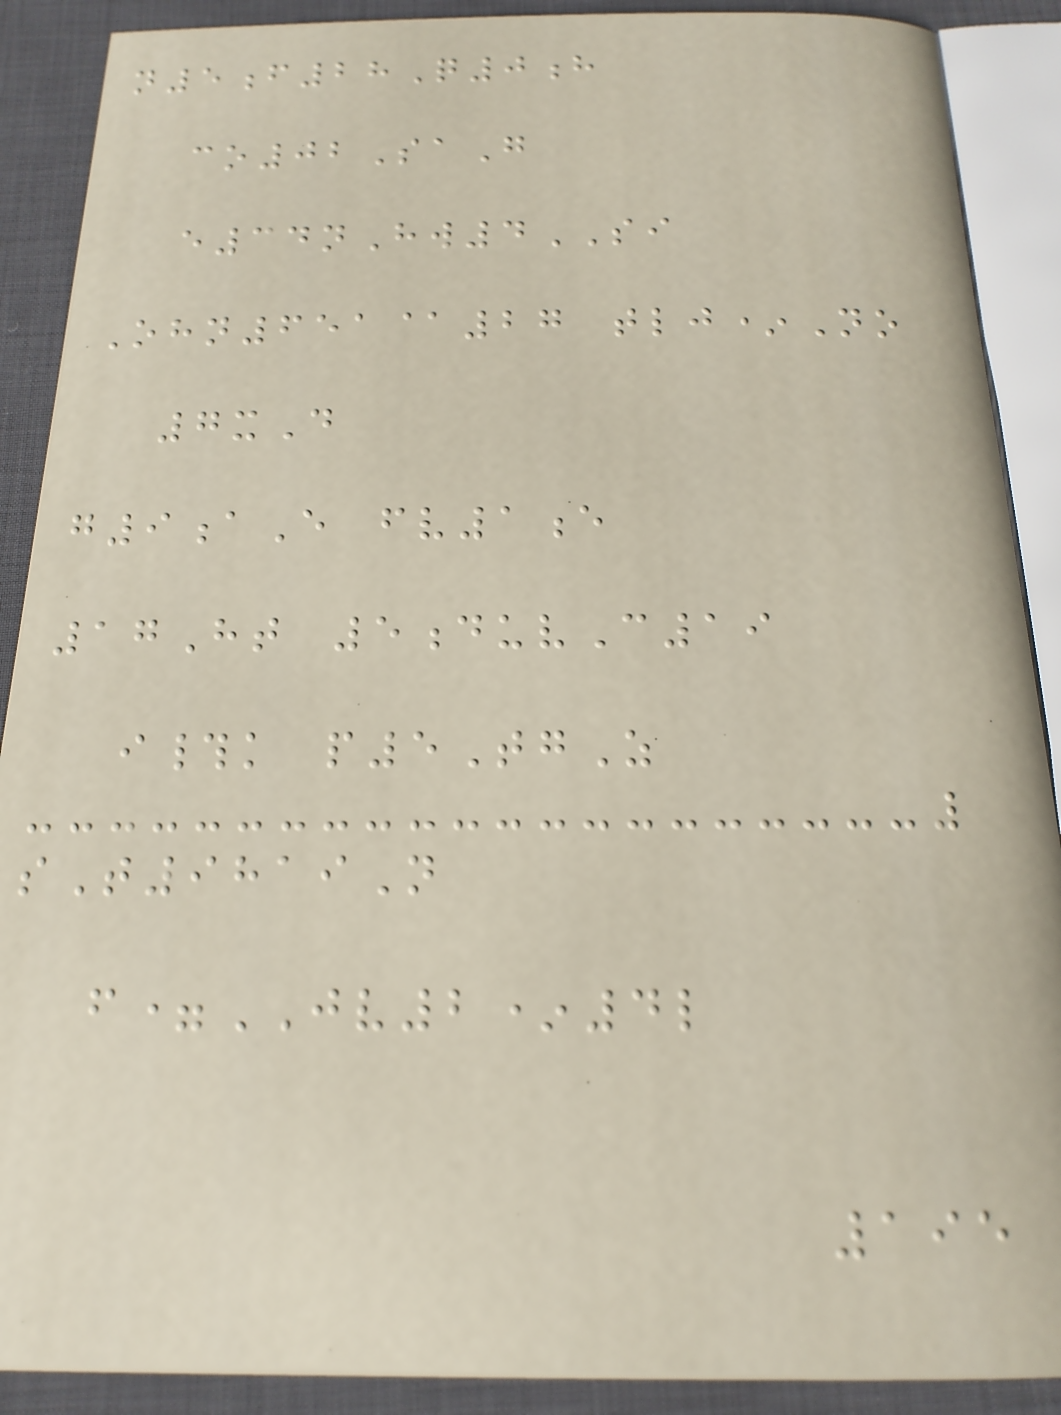n5f28Q0h
co02SaG
e34nHw4SI
Ohn651@27 tlj*No
7xD
g9aE fv1e
17Ht 5duvC19
i#k p5TgZ
sT9819N
f=JV2*4l
195
